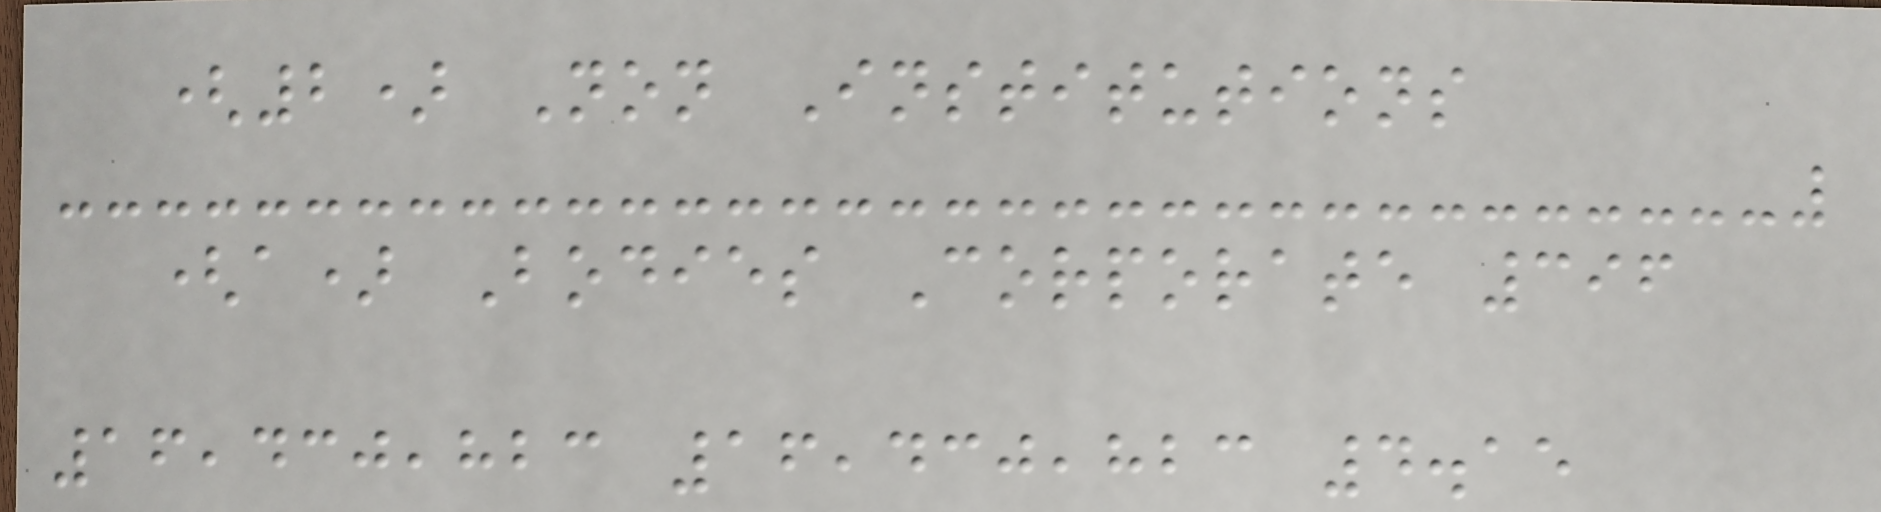(2) Non Institutions
(a) Bodies Corporate 396
16,430,823 16,430,823 4.15
